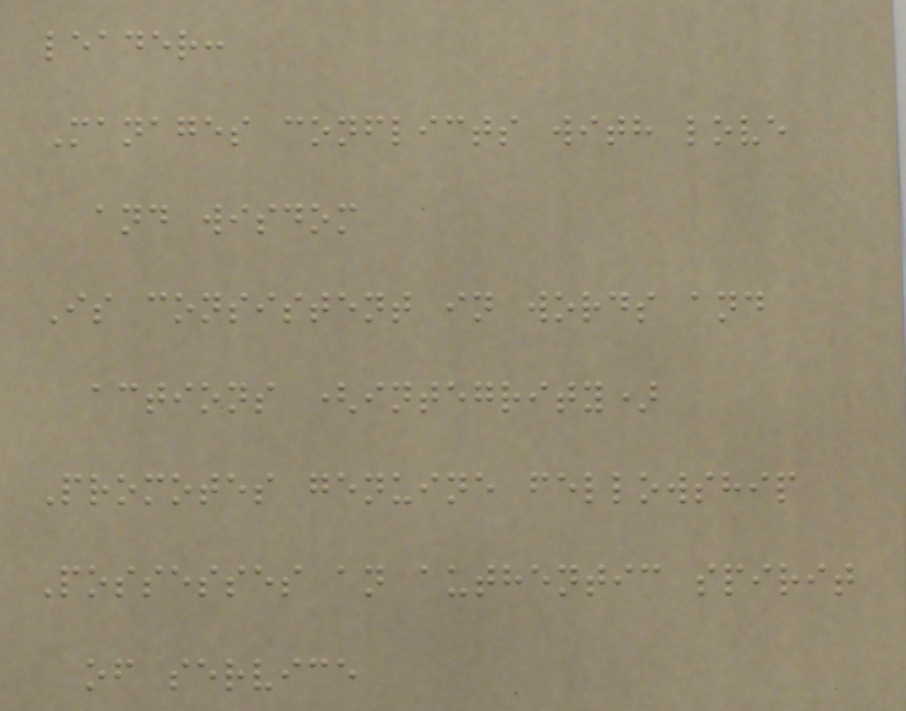leader:
Manages conflicts with love
and wisdom
Is consistent in words and
actions (integrity)
Promotes genuine fellowship
Possesses an authentic spirit
of service
